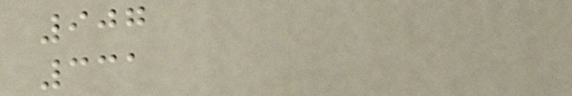907
331
